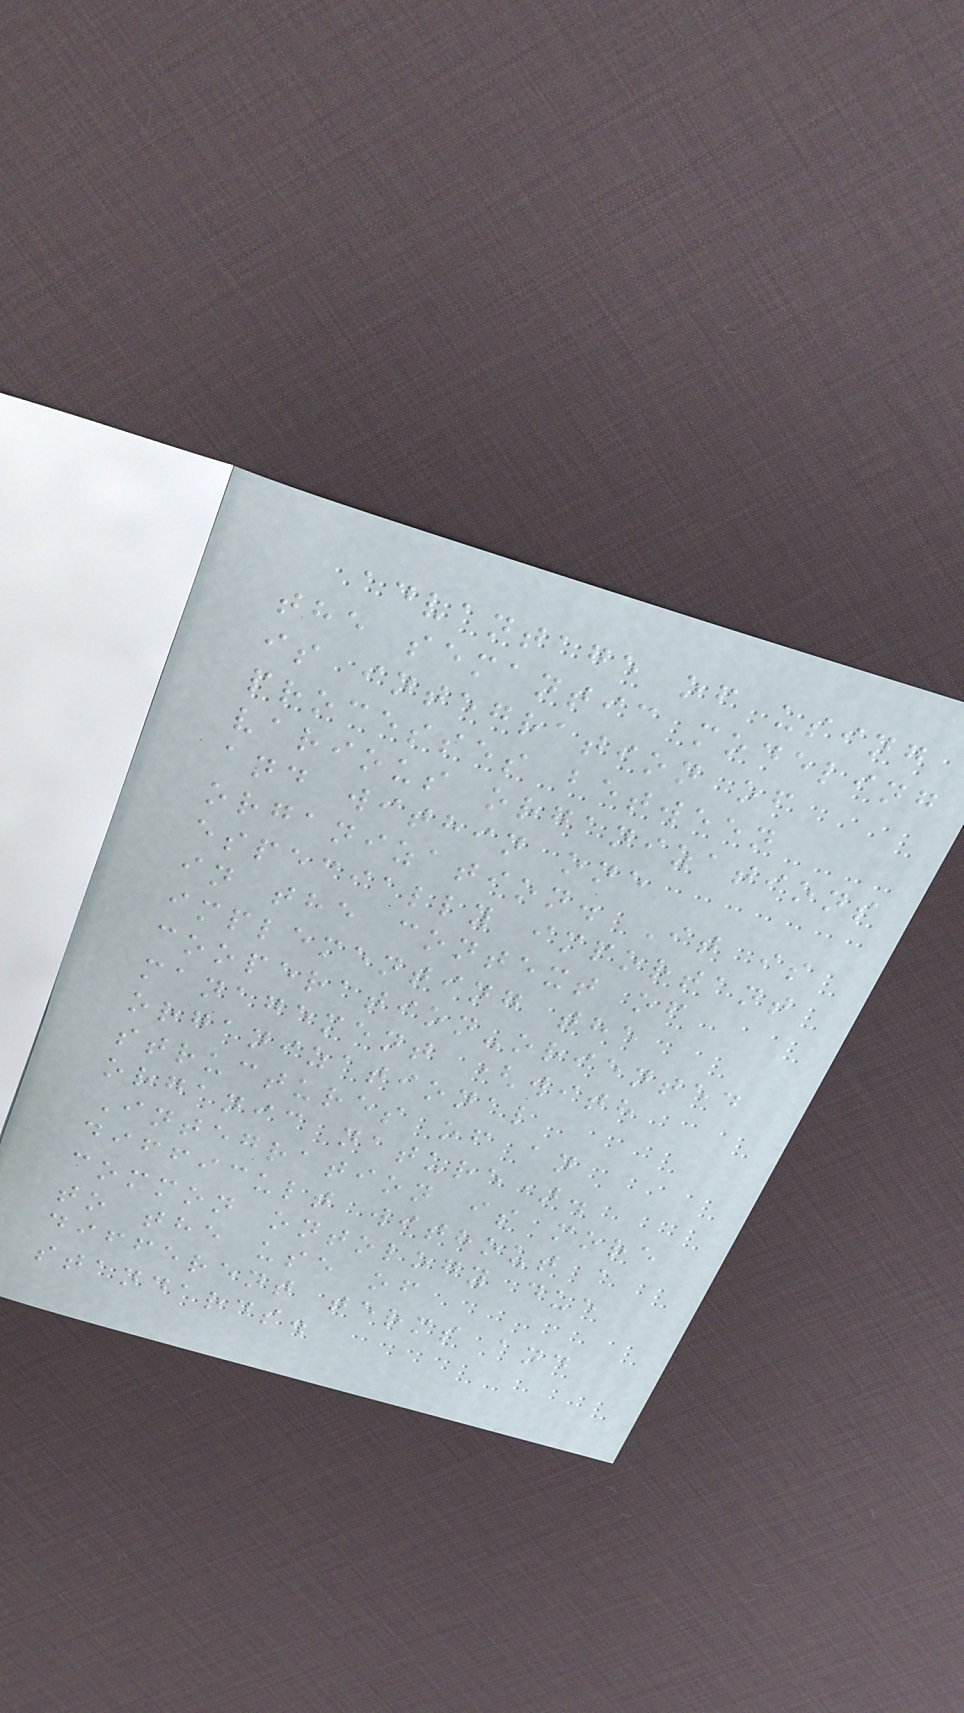advantage of using
the semantic modeling
is integration of
processes between
various organizations
and within one
organization. It is
especially important
in the context of
implementing the
cooperation-oriented
management (with
organizational
structures of an
organic nature).
Integration is more
difficult without a
common ontology due
to the use of
different terms and
standards.
